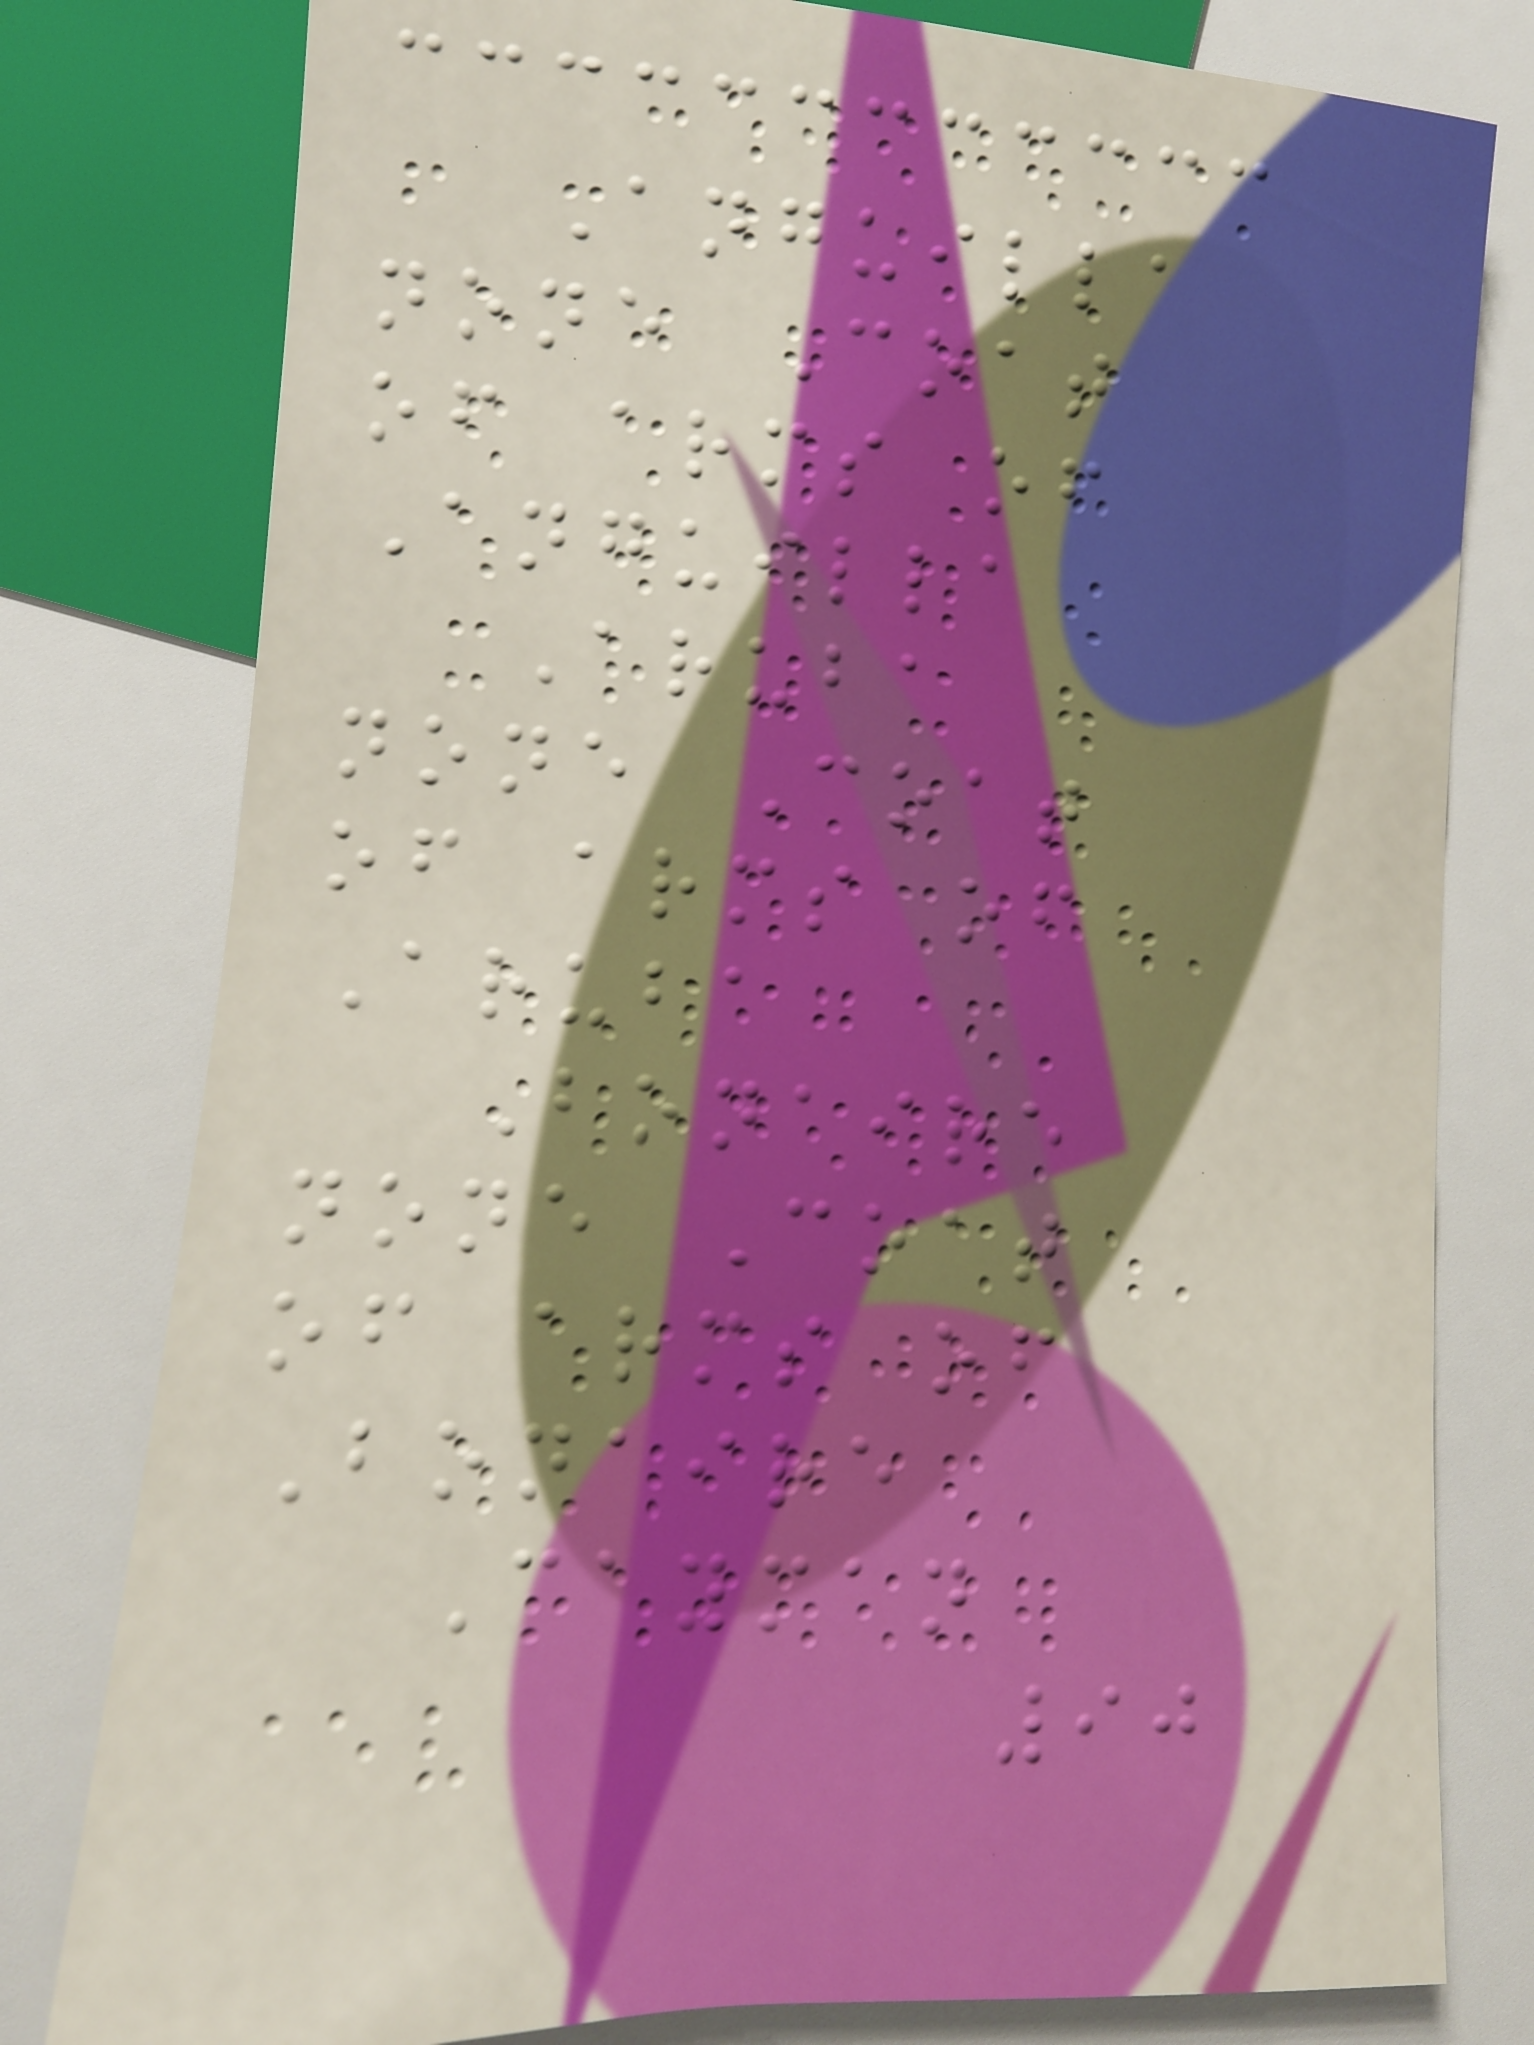Anguilla
none Coat
of arms of
Anguilla
Aruba
none Coat
of arms of
Aruba
Bonaire
none Coat
of arms of
Bonaire
Cayman
90
